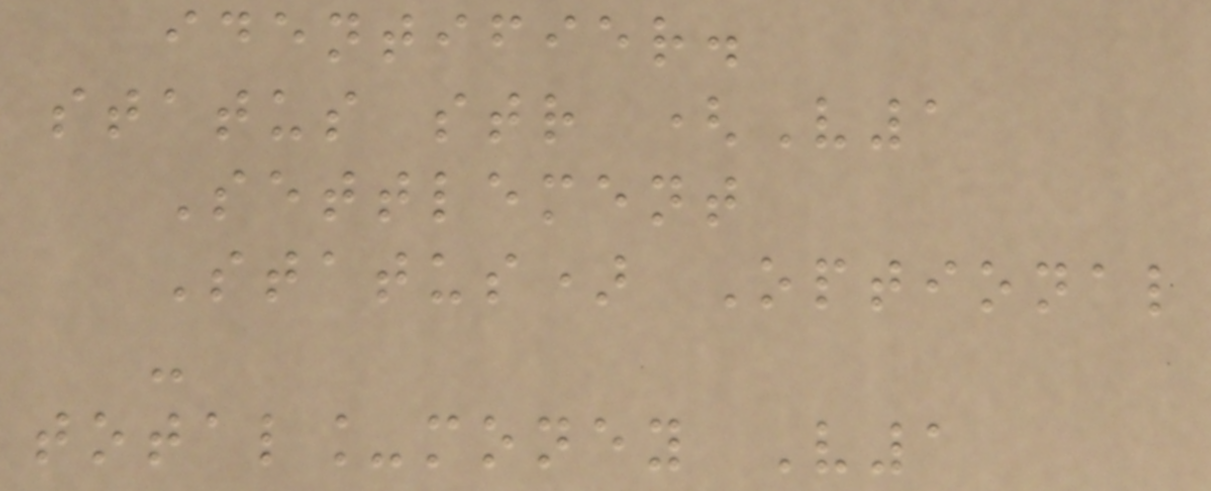identifier.
status str (V1
Settlement
Status) Optional
-
total_money V1
